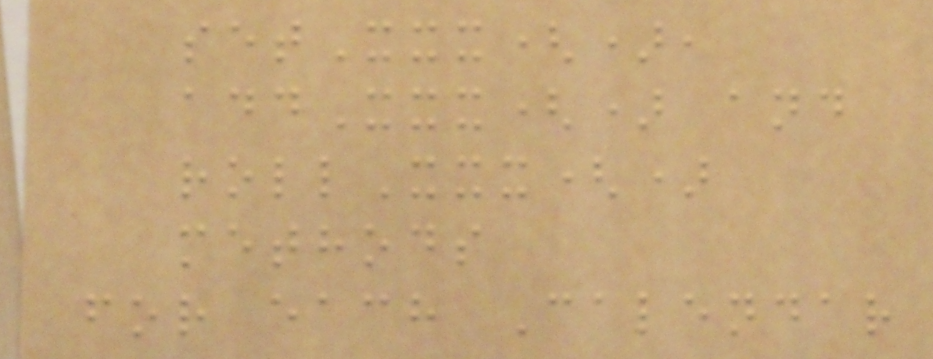setXxx(),
addXxx() and
rollXxx()
methods
for each Calendar
